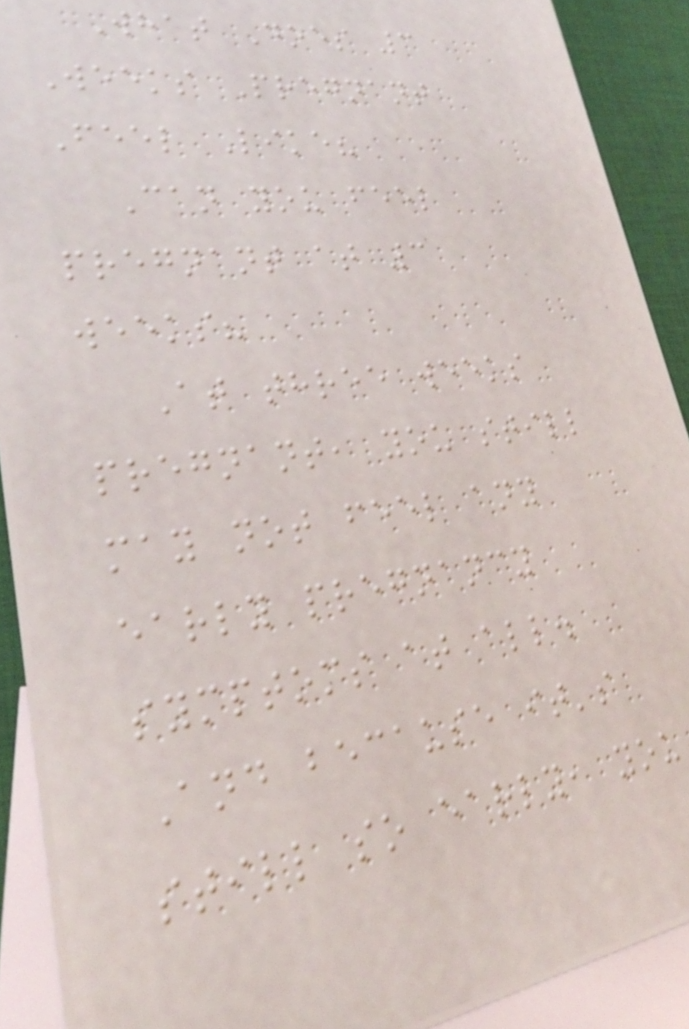What Does 3
Weeks Pregnant
Feel Like?
Can you feel
pregnant at 3
weeks?
At three weeks
pregnant, you still
may not feel any
early pregnancy
symptoms at all.
And because it's
still so early, you
